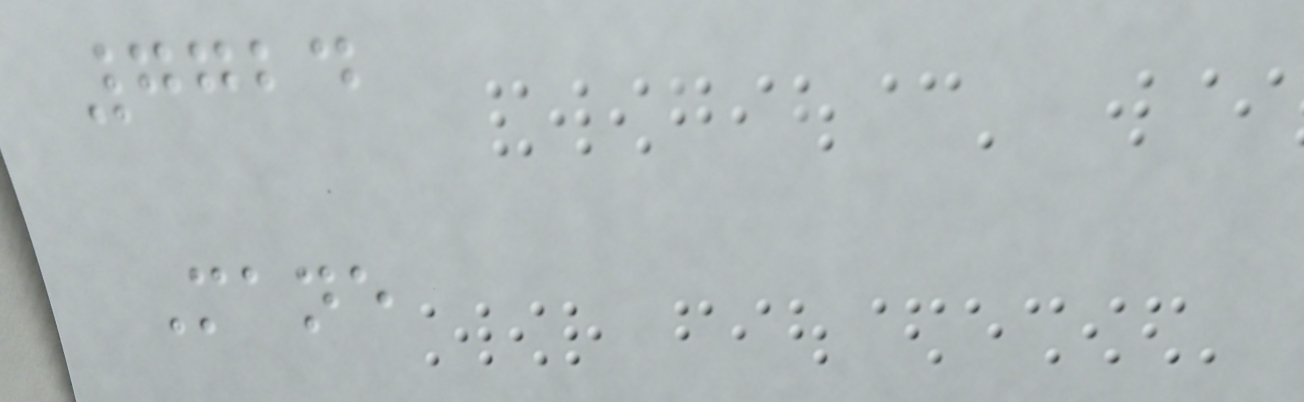7724
Mane
